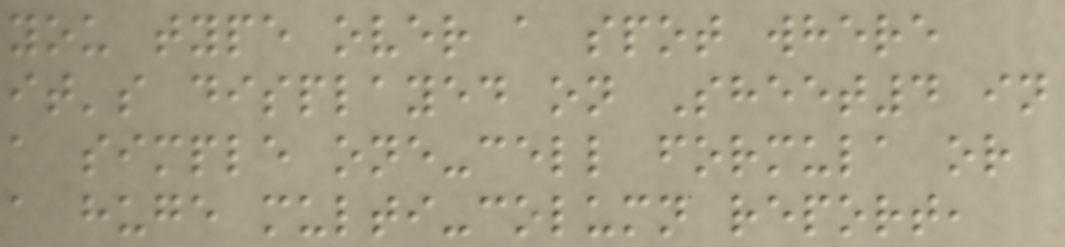you type over a spot where
it's displayed on Sheet4 in
a simple one-cell formula or
a huge multi-column report,
